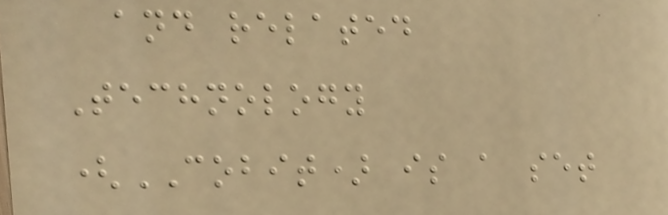and related
Technology
(COBIT) is a set
